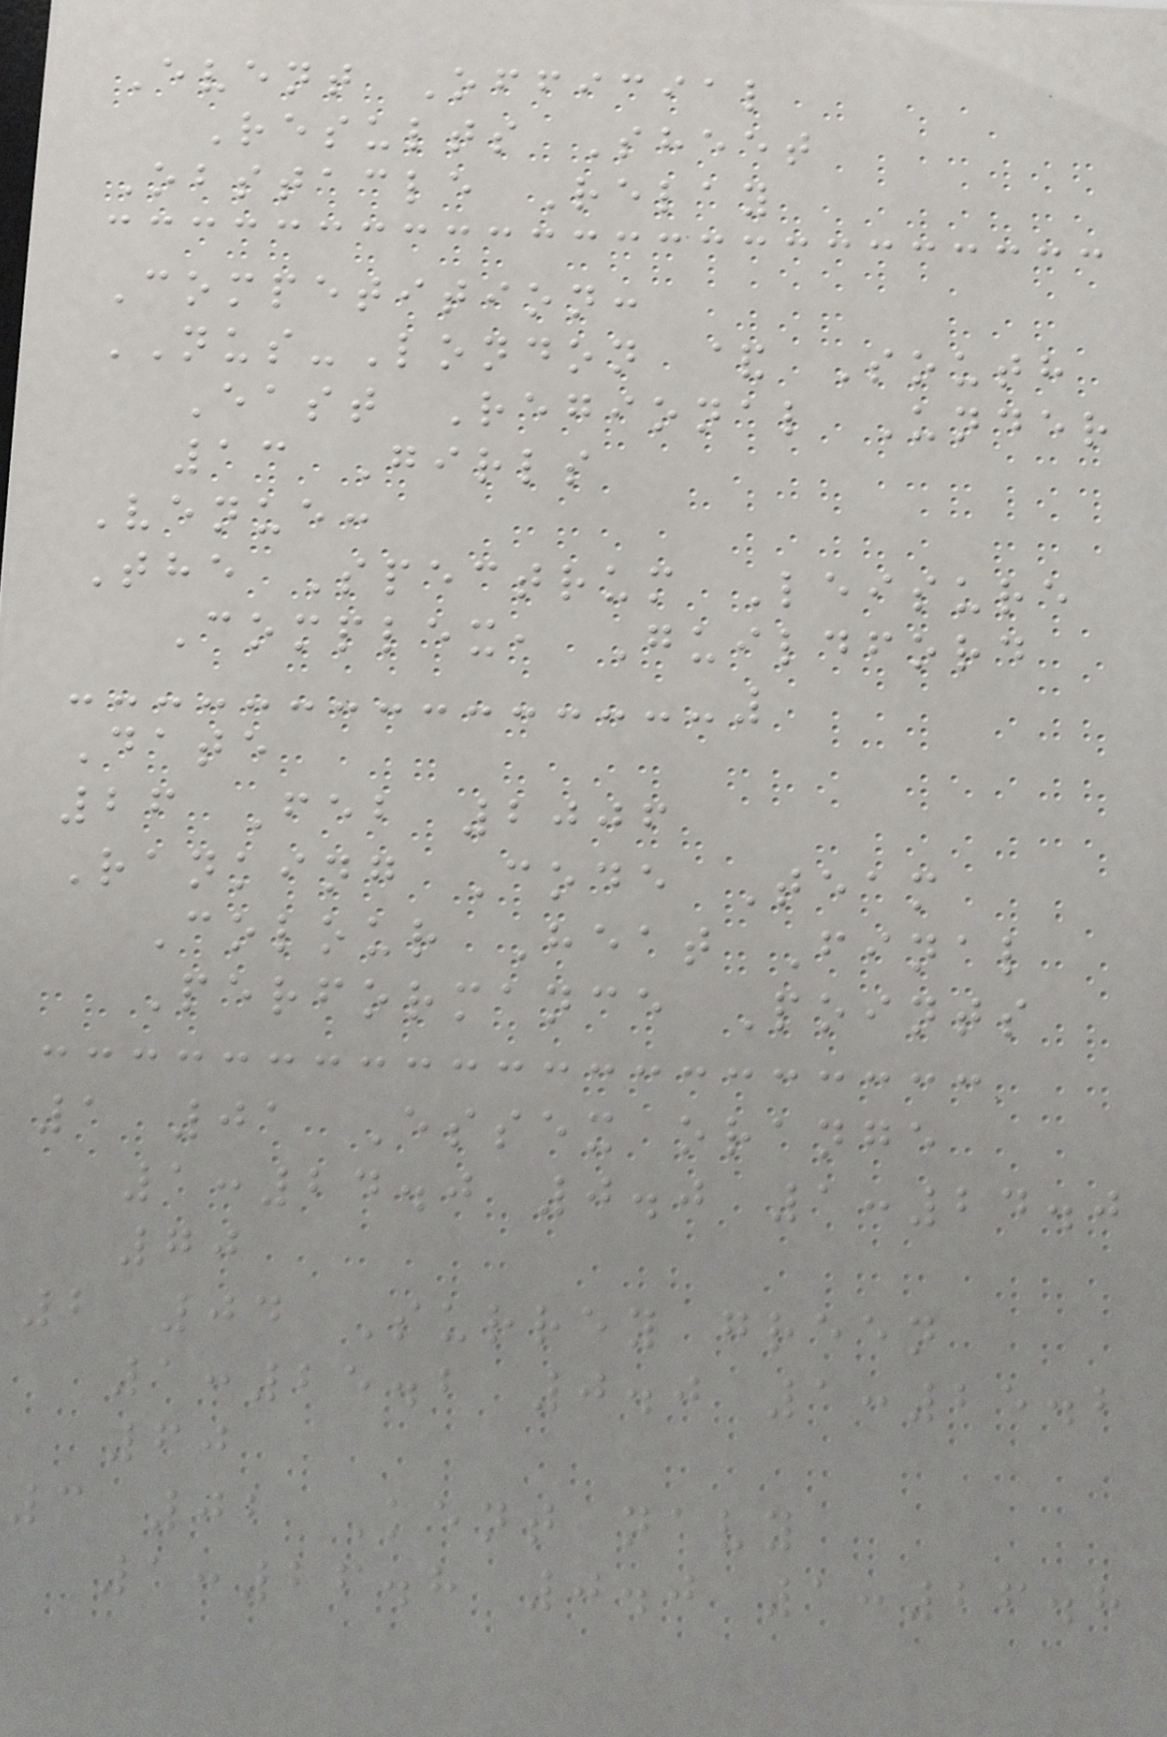Event Official
Results Sheet
Obstacle Relay
Competition:
NUS-London & South
East Regional Under
13 Girls
Venue:
The Spectrum Leisure
Complex, Guildford
Date
26 Feb 2006
Ranking Code Team
Colour Heat Final
Performance Points
1 01 Essex orange
1:24.0 0.0 1:24.0
70
2 04 Surrey green
1:25.2 0.0 1:25.2
60
3 02 Kent navy
1:26.8 0.0 1:26.8
